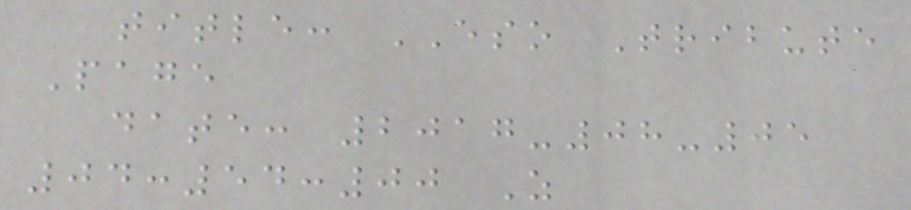title: ESO Tribute
Page
date: 2017-08-05
04:54:00 Z
